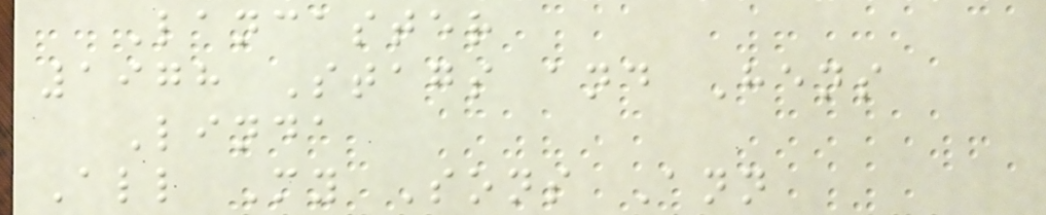Lancaster
1978 Stags and Hens
Linda
All My Sons Ann
